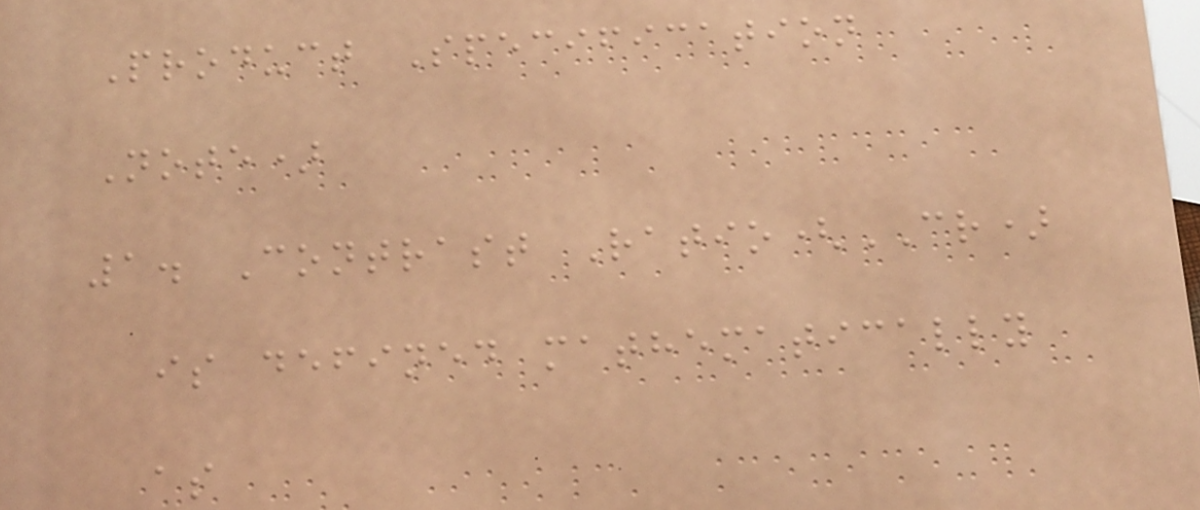Product Specification
Note)
1. Contrast Ratio(CR)
is defined mathematically
as
